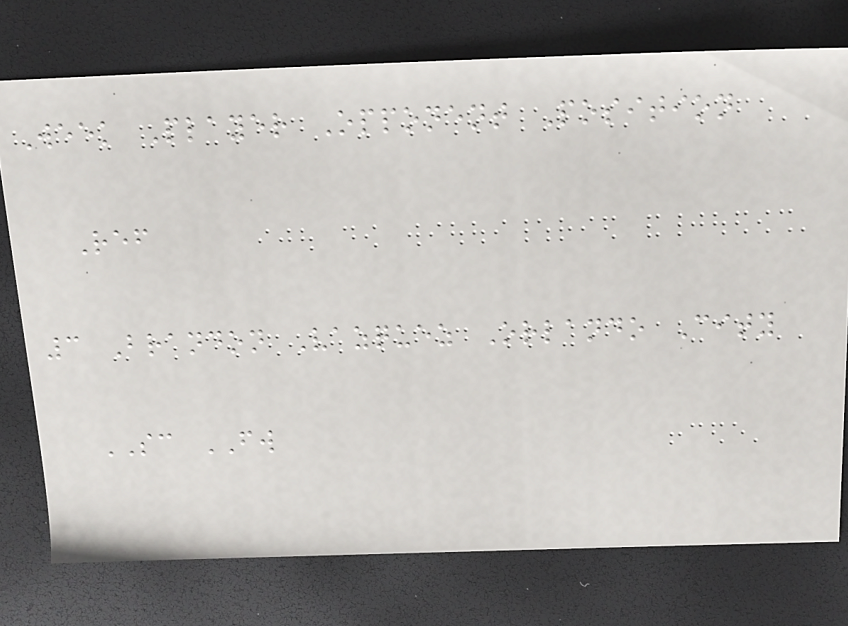Week Player Opponent Position
Ref
3 Brandon Vazquez Orlando City
SC FW
